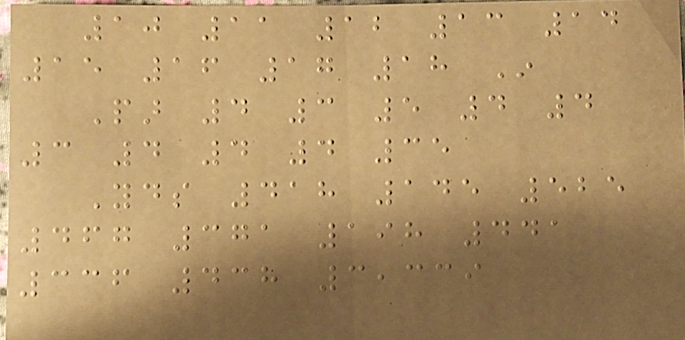10 11 12 13 14
15 16 17 18 In
Par 4 3 5 4 4
3 4 4 4 35
Yds 418 145 525
467 371 198 441
336 438 3,339
